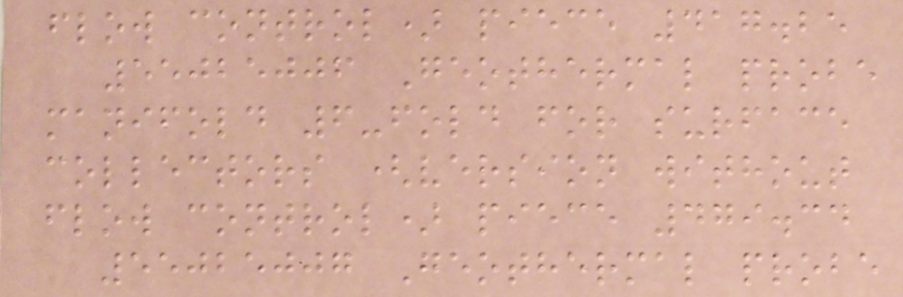flow control) piece 417.25
55025006 Geothermal probe
manifold 6-fold for surface
collectors (version without
flow control) piece 479.34
55025007 Geothermal probe
